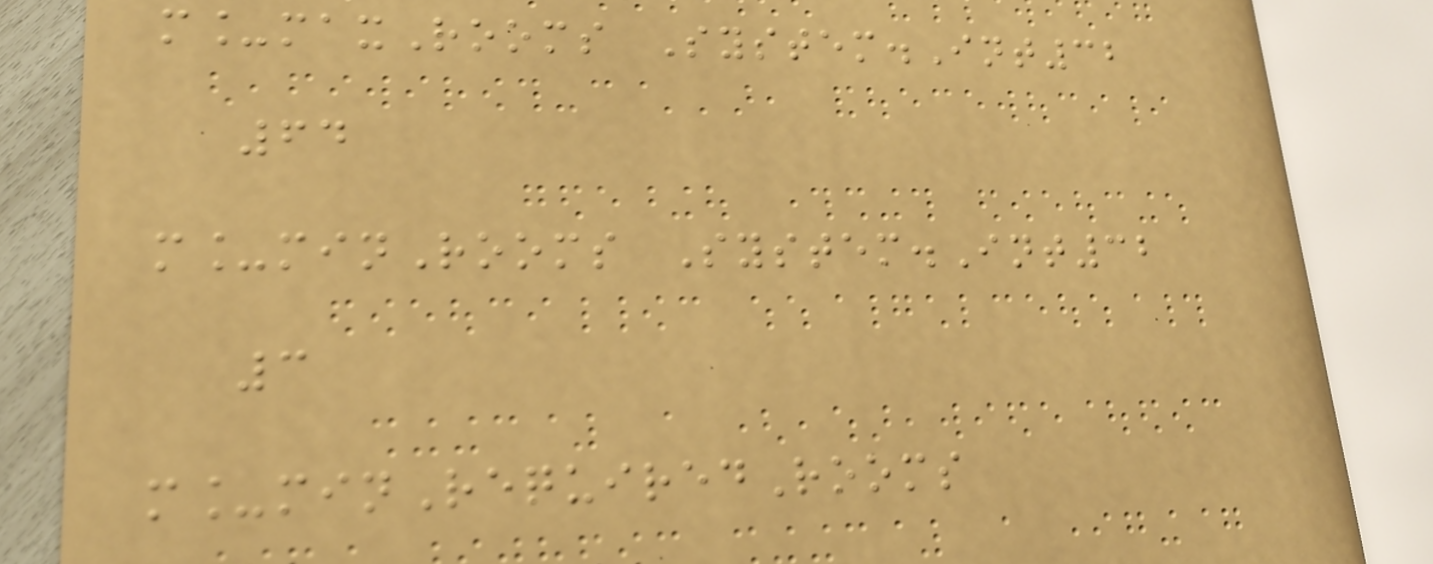m_maxRooms System.Int32
64
m_minRooms System.Int32
3
m_minRequiredRooms
